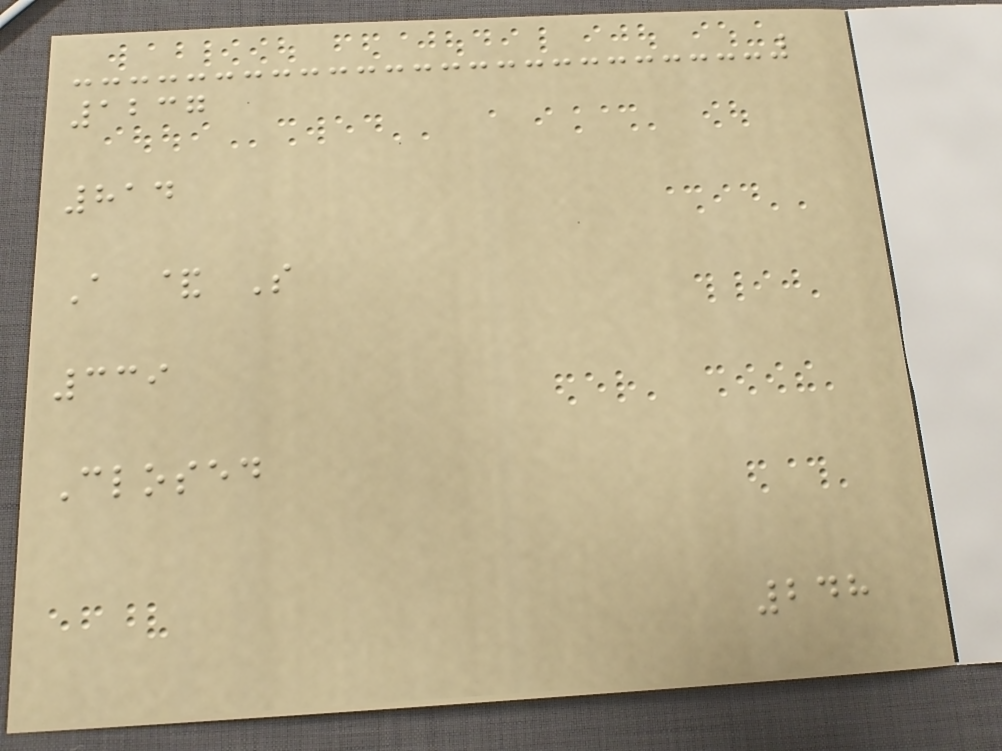1237
814
A & S
339
Closed
248
